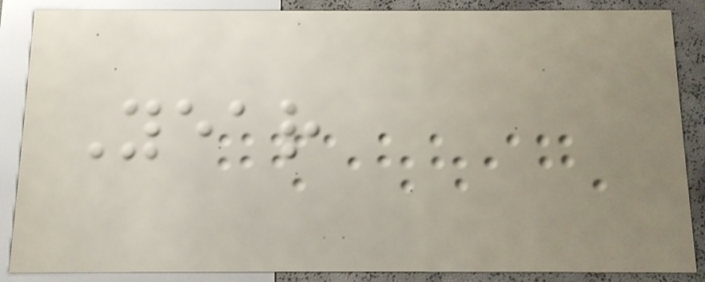Year
